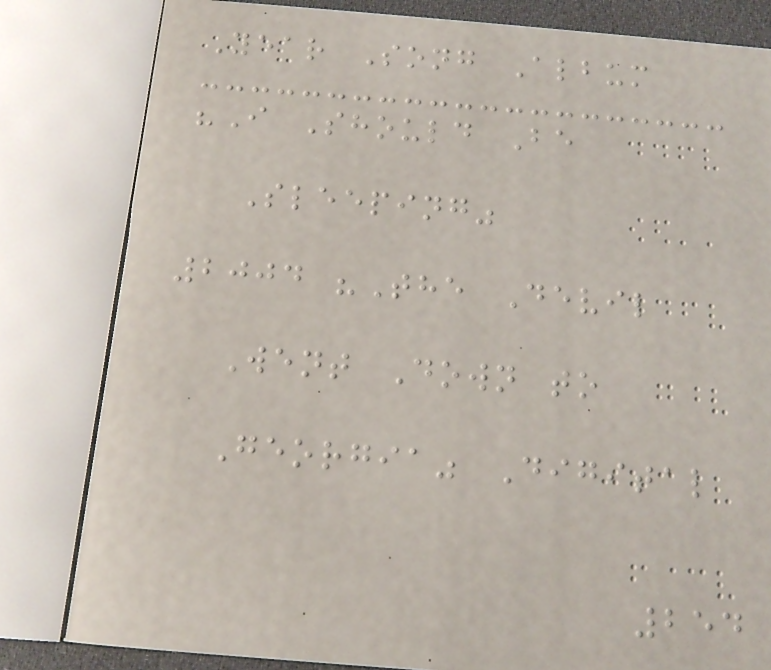Year Song Album
"I Should Be
Sleeping"
2004 "The Devil
Went Down to
Georgia" Digital
254
